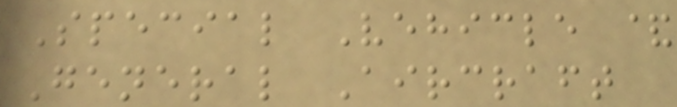Special Vehicle &
General Aircraft
